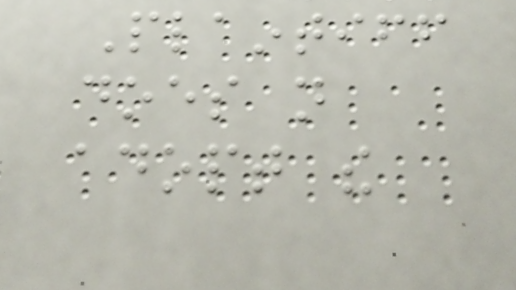Plaintiff
does not
adopt the
